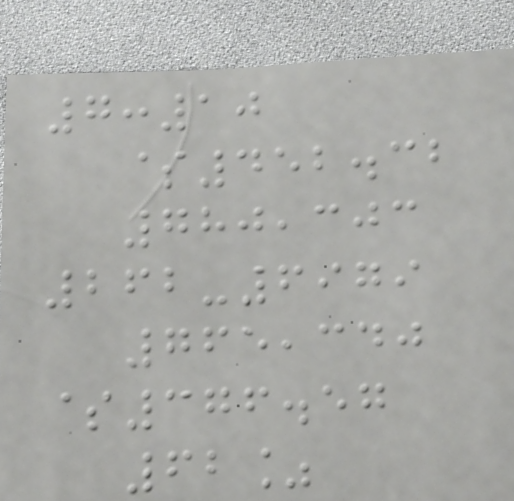7:10
$452.32
780,303
262-6979
765,340
$376.57
62%
